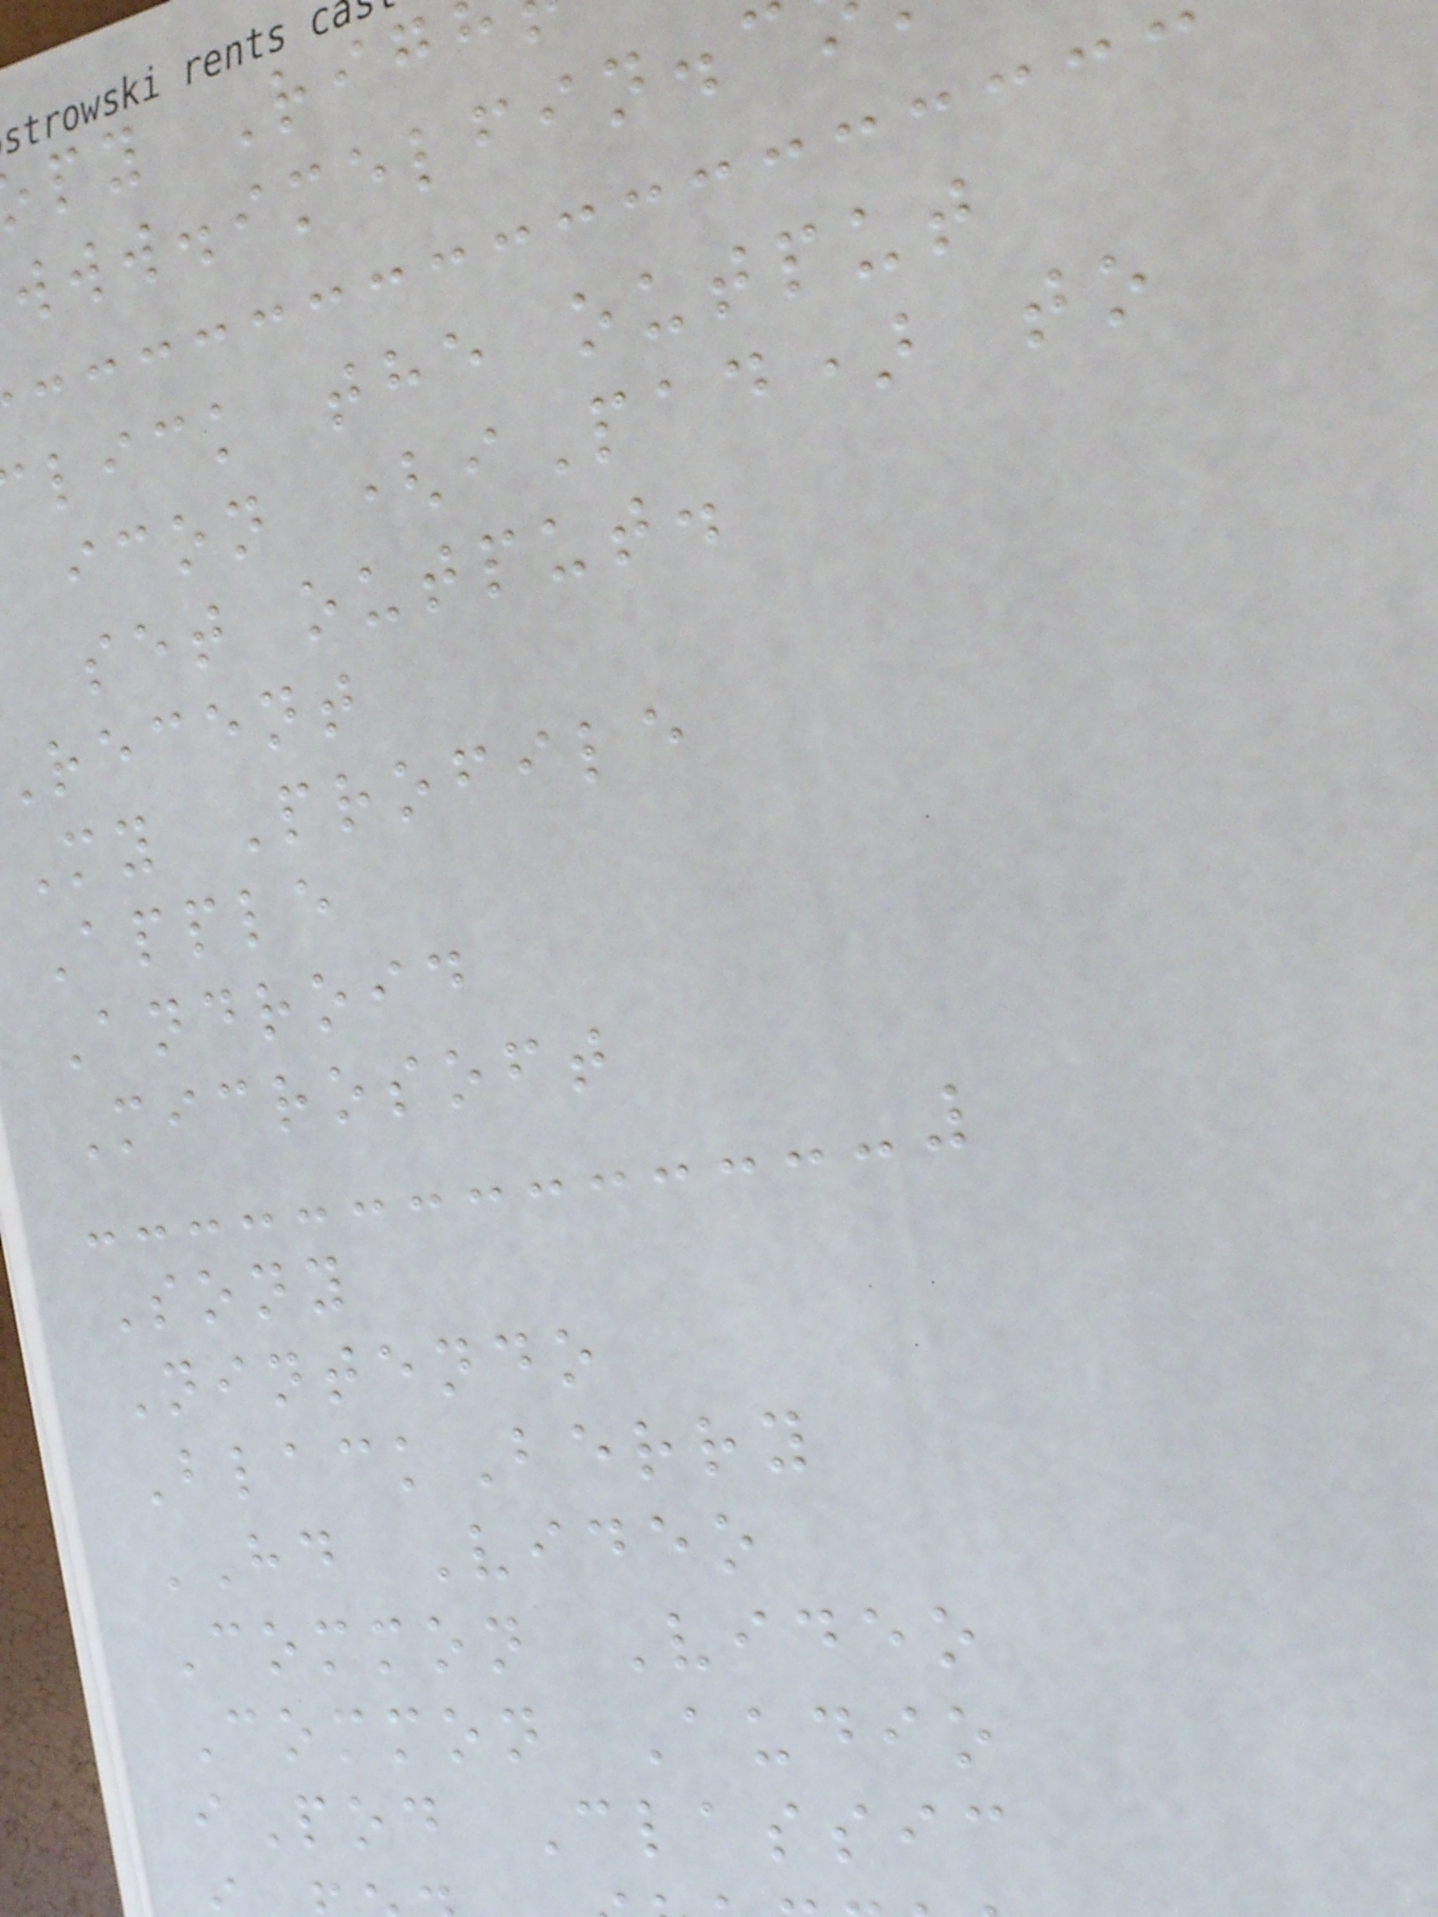py Rig
www.imelfin.c
lick the output
icon (iPad) to
set output.
recent
My Profile
Apple
Android
Microsoft
Sony
Nintendo
BlackBerry
HD Video
Common Video
Common Audio
iPod Classic
